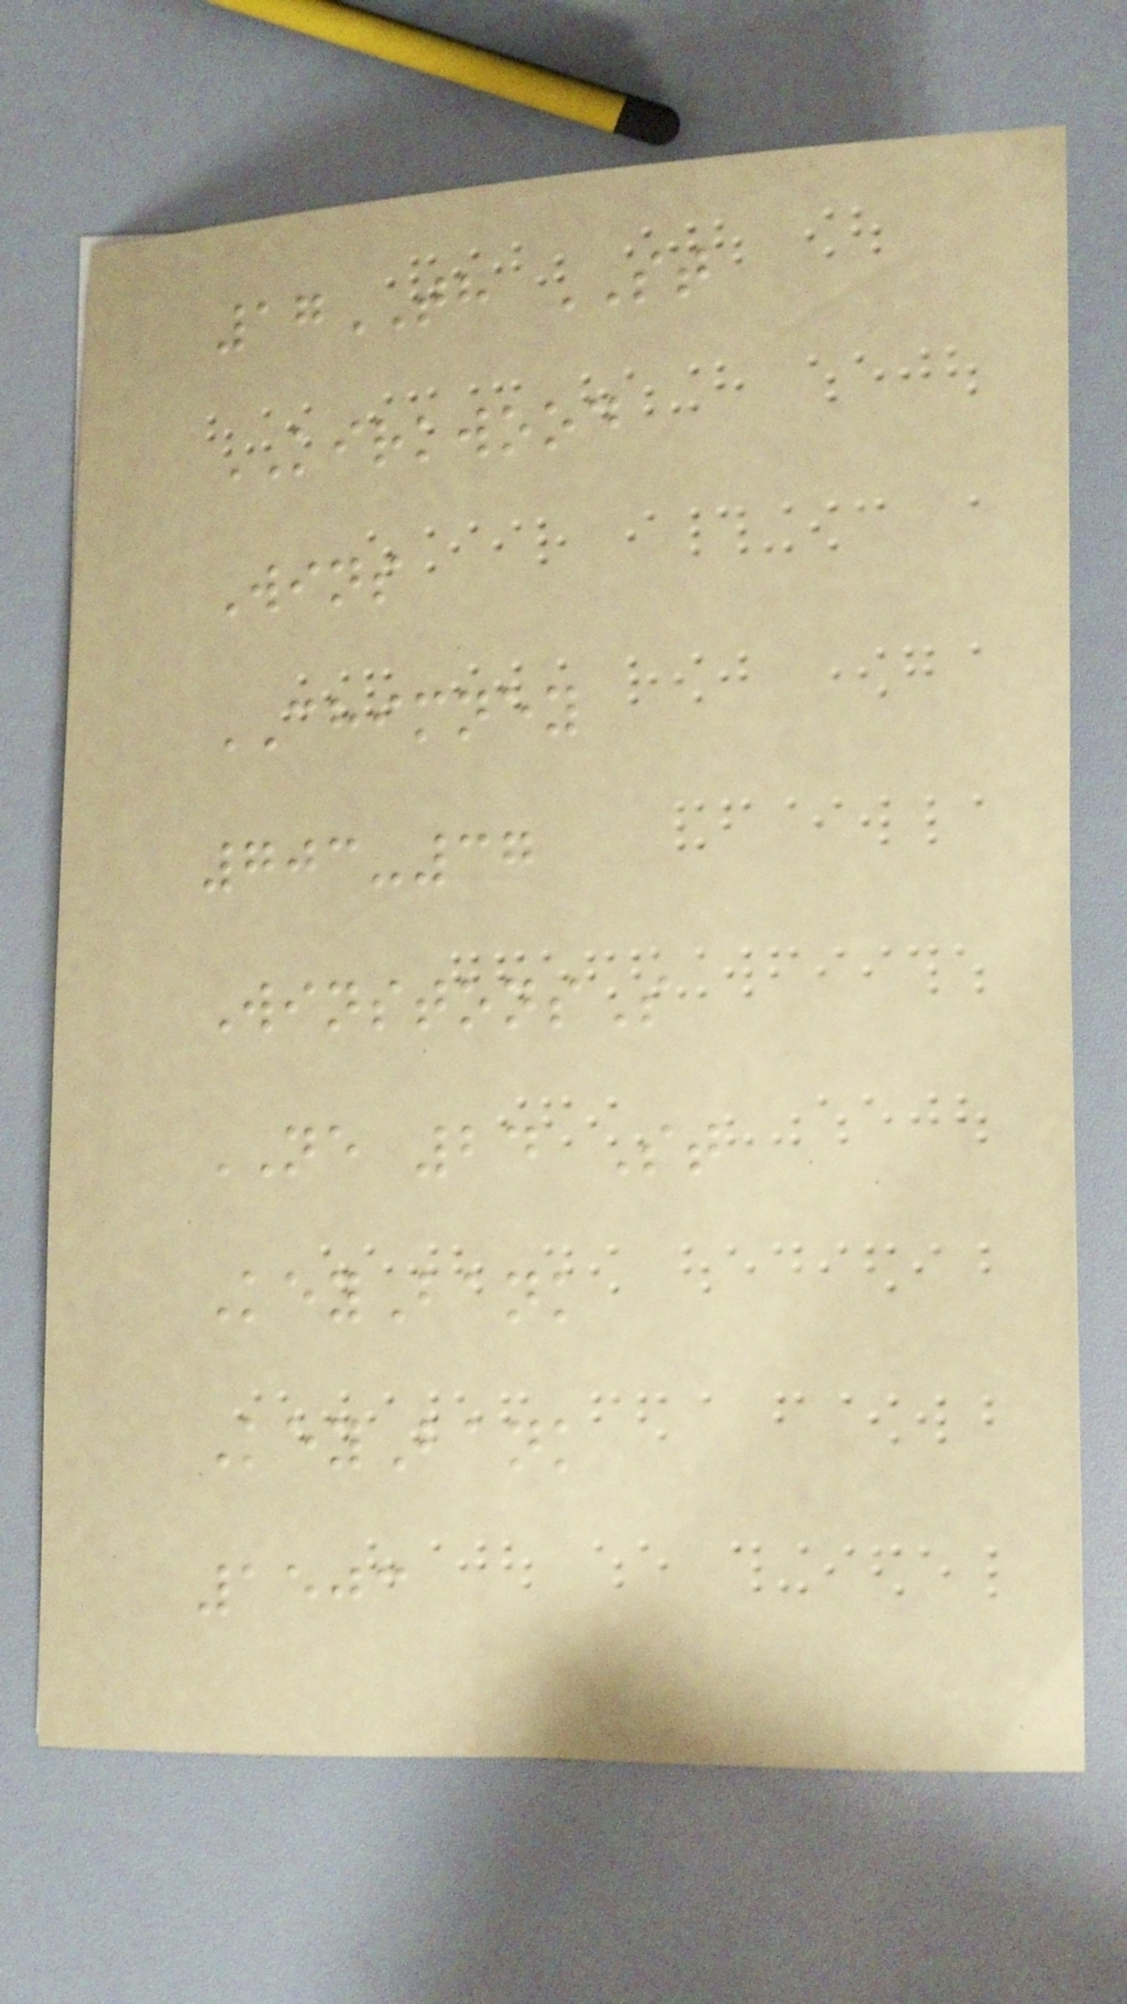17TH ST
KIRKWOOD
Wins
CHIMNEY
703-37
WinstonsS
NE 24 St
KeyBank
KeyBank
1503
